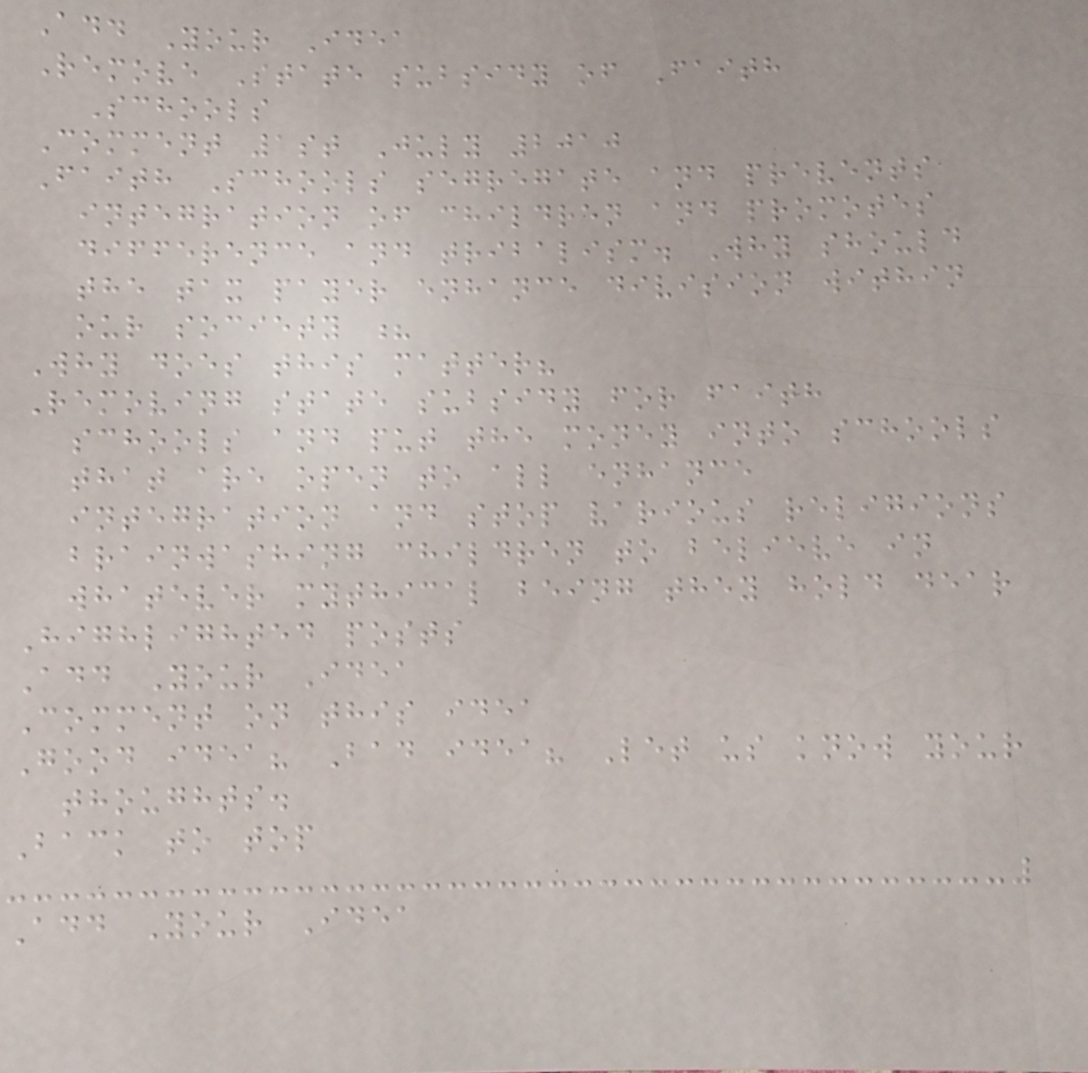Add Your Idea
Remove State subsidy of Faith
Schools
Comment 1st July 2010
Faith Schools segregate and prevents
integration of children and promotes
difference and tribalism. Why should
the tax payer enhance division within
our society ?
Why does this matter?
Removing state subsidy for faith
schools and put the money into schools
that are open to all enhance
integration and stop various religions
brainwashing children to believe in
whatever mythical being they hold dear
Highlighted posts
Add Your Idea
Comment on this idea
Good idea? Bad idea? Let us know your
thoughts.
Back to top
Add Your Idea
